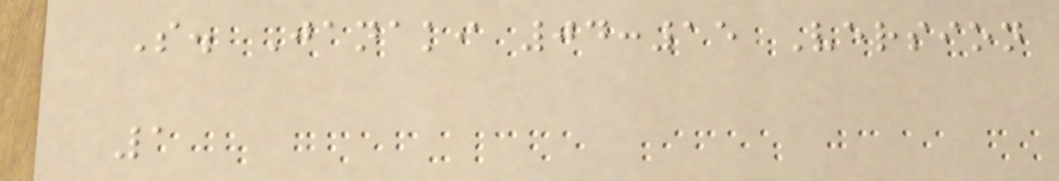S. Janaki 04:15 Version
1
